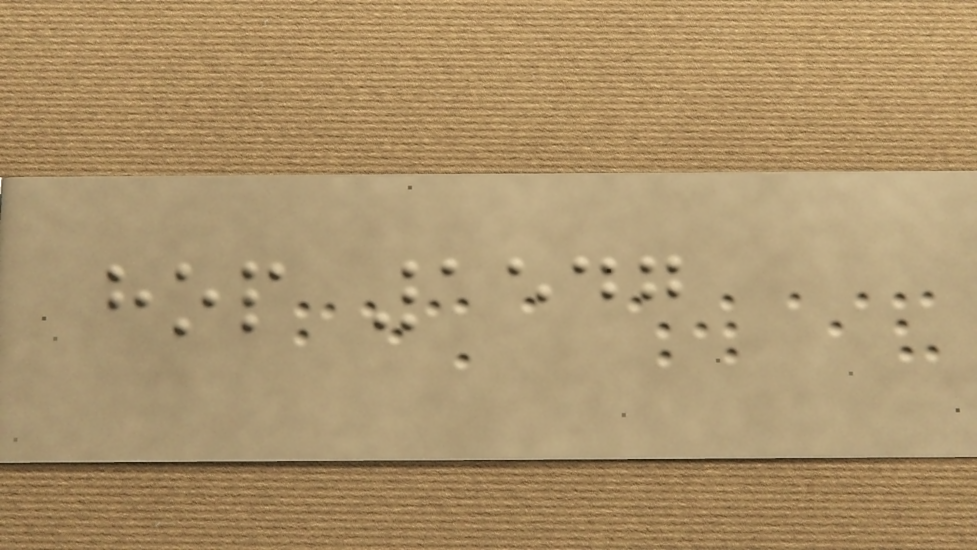hop 1547
